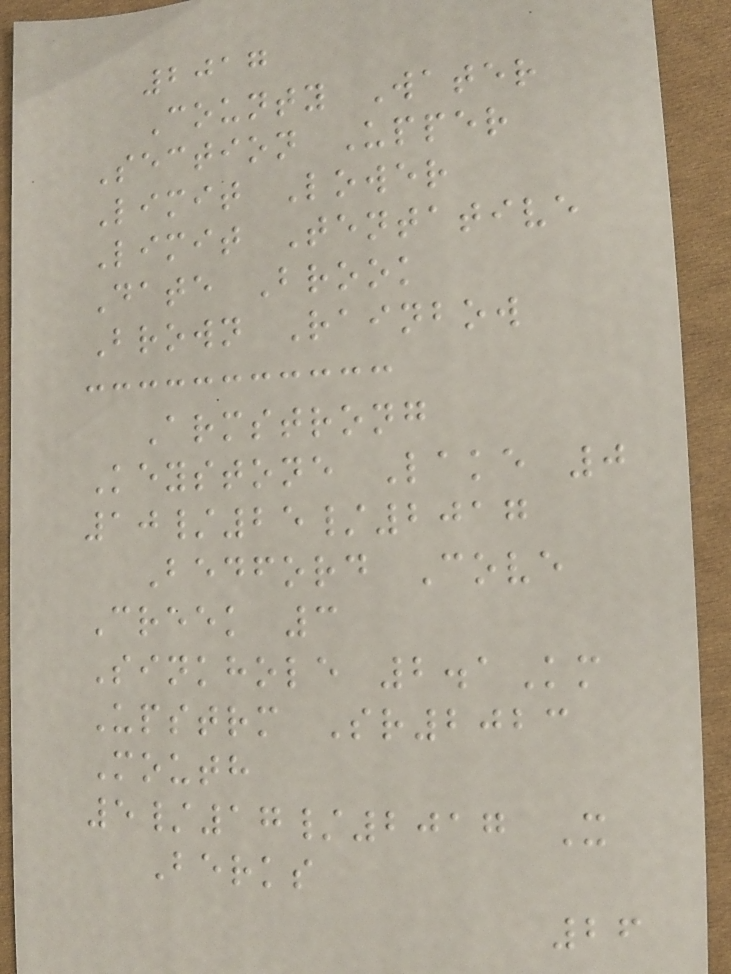2017
County Water
Section Upper
Limit Lower
Limit Tentative
Date Brook
Brown Rainbow
Armstrong
Keystone Lake 0
10/25/2017
Bedford Cove
Creek 3
Sinkhole 2.1Km
Upstrm Sr2023
Mouth
5/17/2017 X
Berks
26
